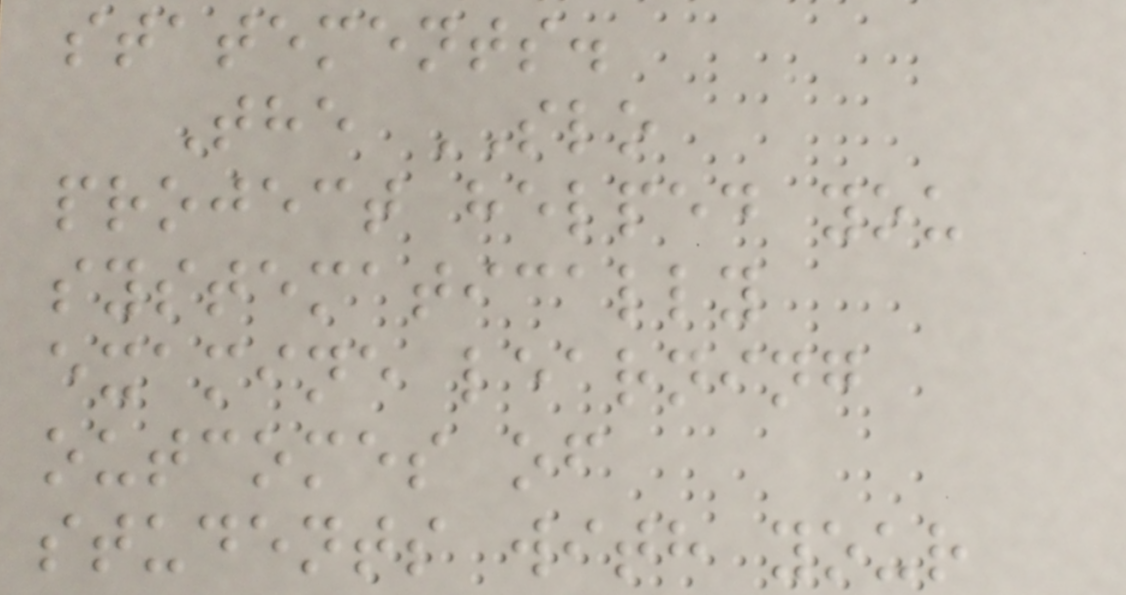statements.
The SLO
project helped you
systematically
examine learning
outcomes of
students with your
